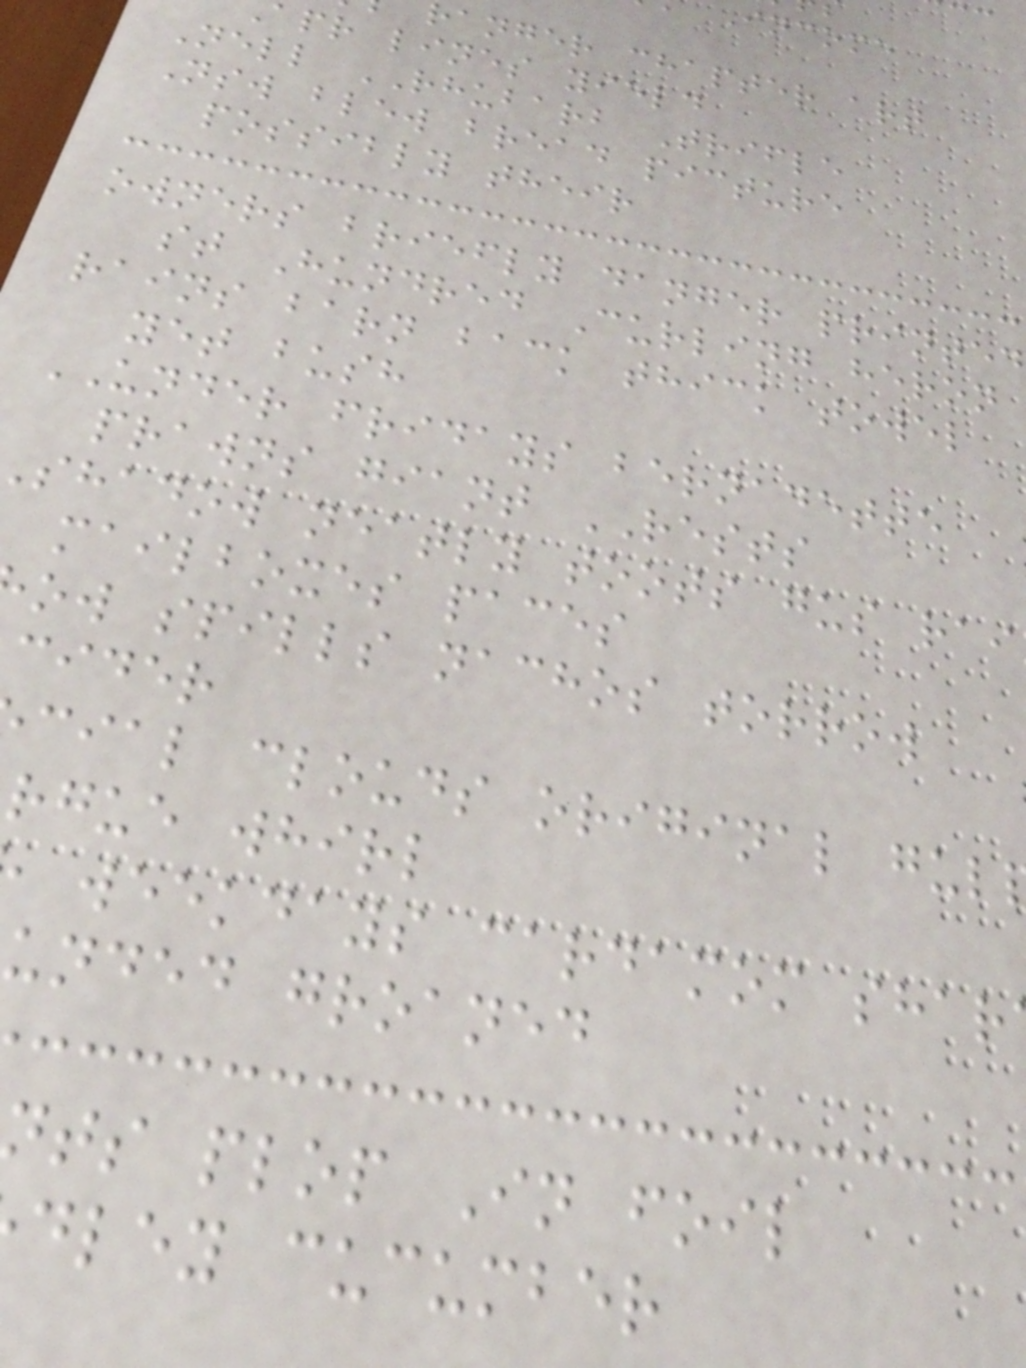Income
ranger chapter art
apr lines yield
Nell RHUBARB Trifle
Nsw blew bread picture
possibly their
owners briefly danger printed
st Hundred Curling heron
rains barn back thick towel
yet bush
UNDER fridays bernadette
prawns giant RESTS
shadow neatly toots gus rai
mailboxes paces
ow spills nachos torrow
cider
cial clouds original gul
rgue whirl
weekdays cardamom shar
unded groaned
ts plop In foil
dley cucumber
